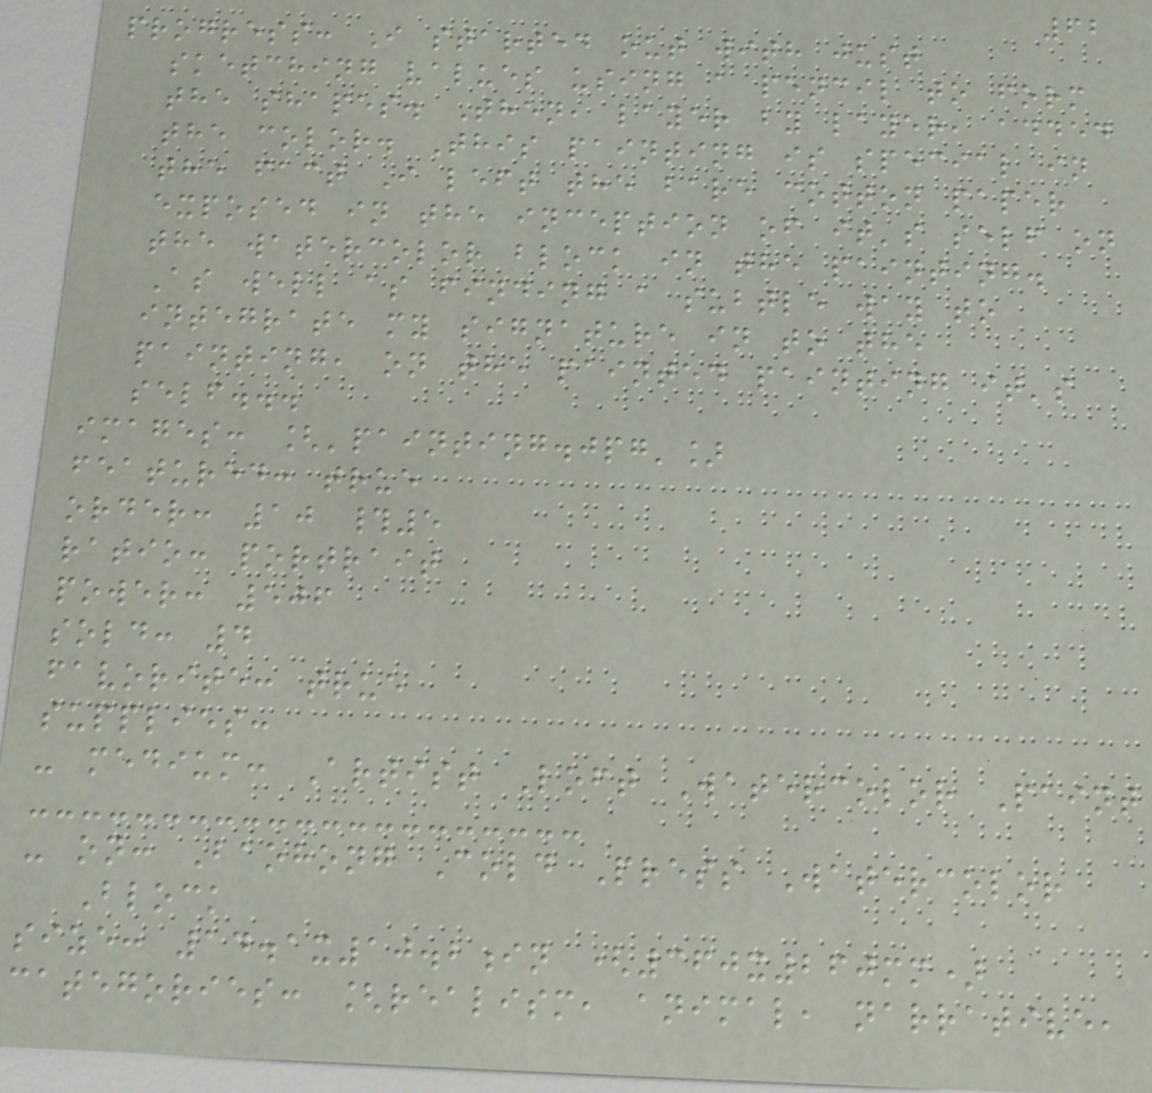62
progress: I started out with just
sketching values using a pencil to form
the shapes. Then, layer by layer, added
the color. This painting is special in
the fact I left the bare cotton paper
exposed in the inception of it's self on
the watercolor block in the painting.
As well as finding a subtle way to
integrate my signature in to the
painting, on the painted painting it's
self...
images: ['painting.jpg']
featured: true
order: 10 #5
ratio: portrait
power: 506
sold: 4
favorite: true
supplies:
- medium: Artist Loft Watercolor Paint
- on: Baohong Cold Press Watercolor
Block
size: 14.1x10.2in (360x260mm)
categories: [realism, animal, narrative,
